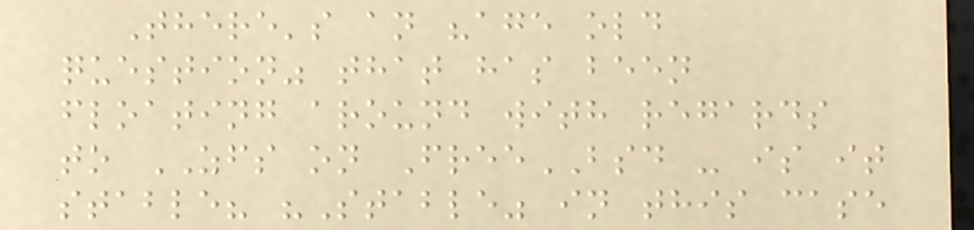There's an "age old
question" that has been
floating around with regards
to ZFS on FreeBSD - is it
stable? "Stable" in this case
